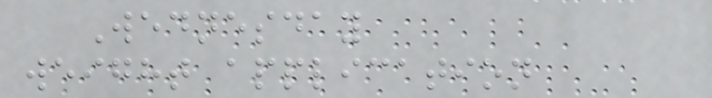Wednesday
weight application
